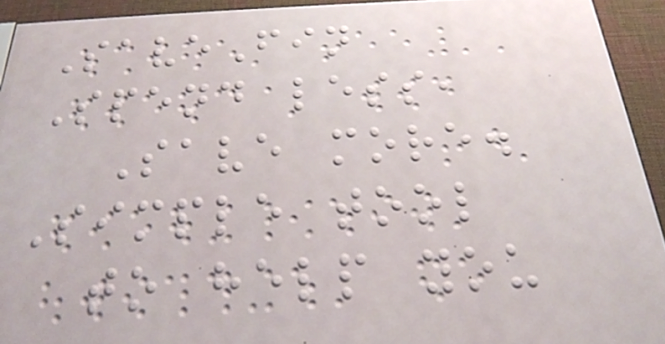SaveFin
Spend less,
Save more.
Simple tool
to help you
